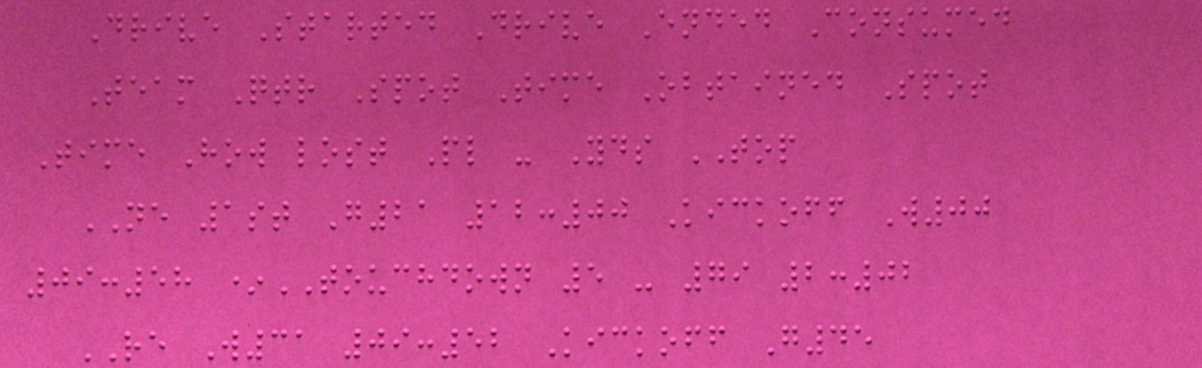Drive Started Drive Ended Consumed
Team Qtr Spot Time Obtained Spot
Time How lost Pl - Yds TOP
NE 1st G21 12:00 Kickoff W00
09:58 *TOUCHDOWN 5 - 79 2:02
RE W31 09:52 Kickoff G45
